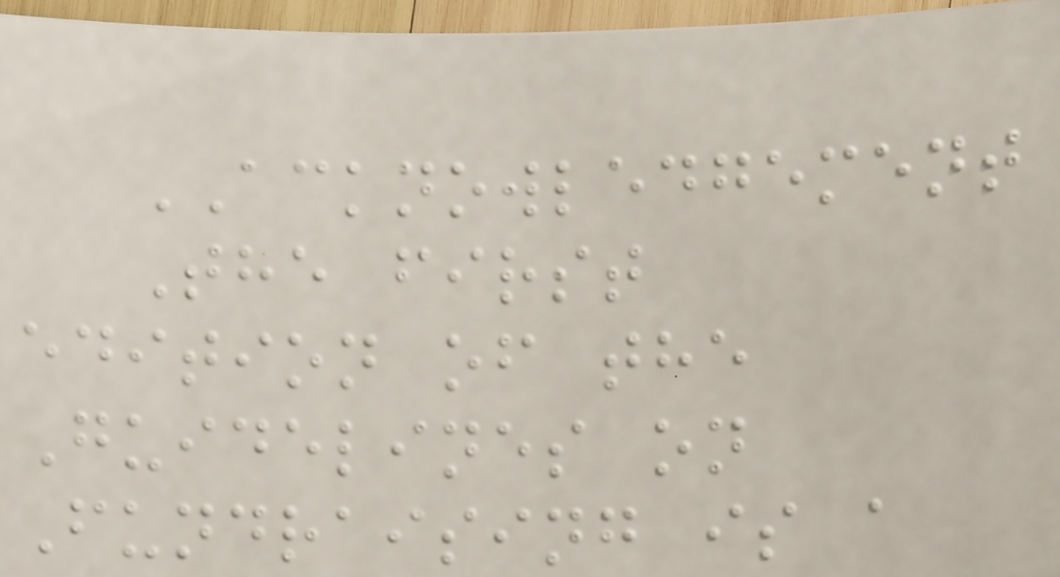ACKNOWLEDGEMENT
The first
edition of the
Guidelines on
Fundraising is a
